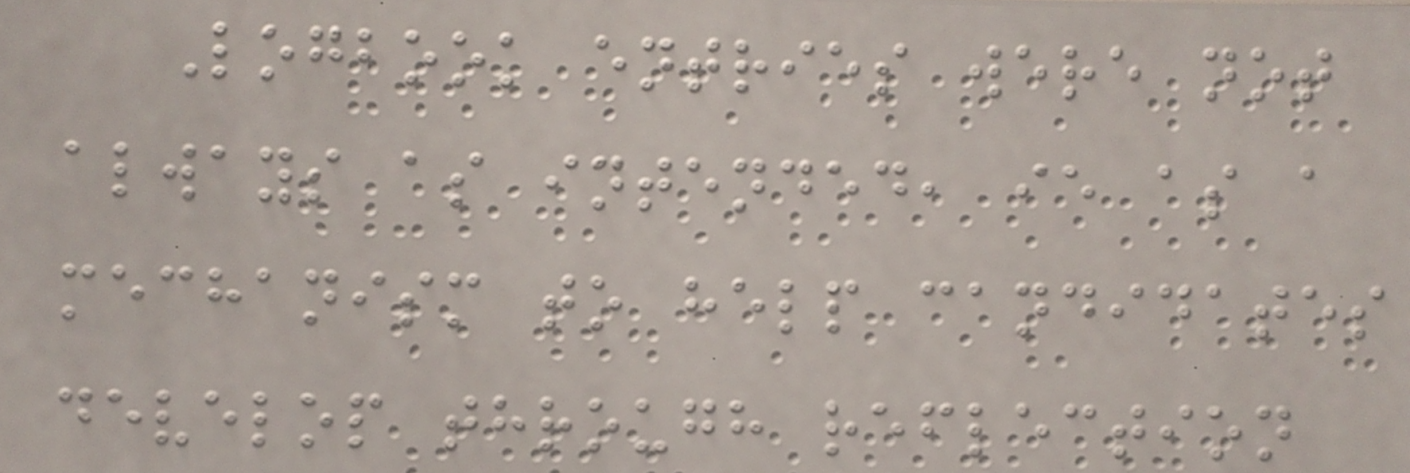Logbook entries were not
always as intended, ie as a
mechanism to help candidates
develop through reflection
